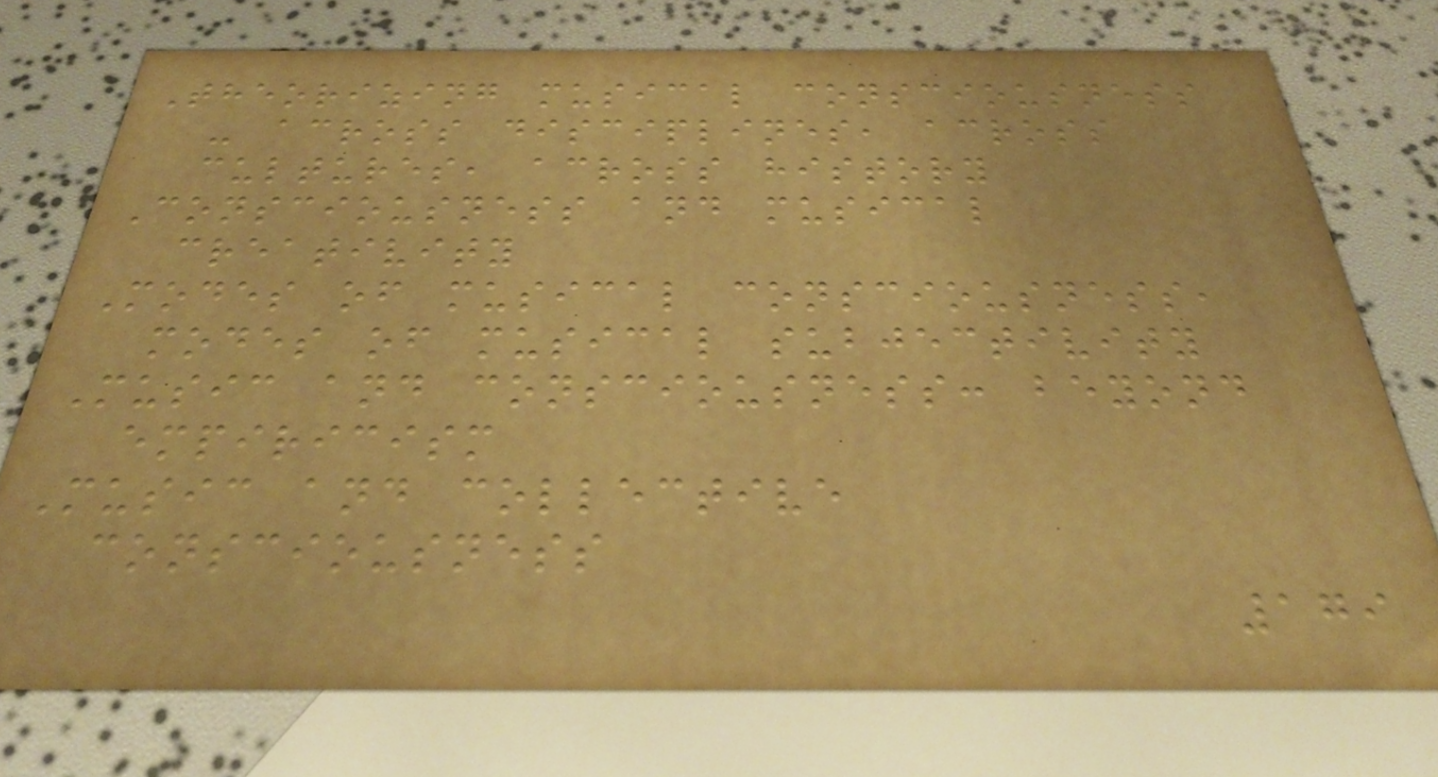Theorizing musical consciousness
- across disciplines, across
cultures, across history
Consciousness and musical
creativity
Modes of musical consciousness,
modes of musical subjectivity
Music and consciousness: beyond
empiricism
Music and collective
consciousness
179
